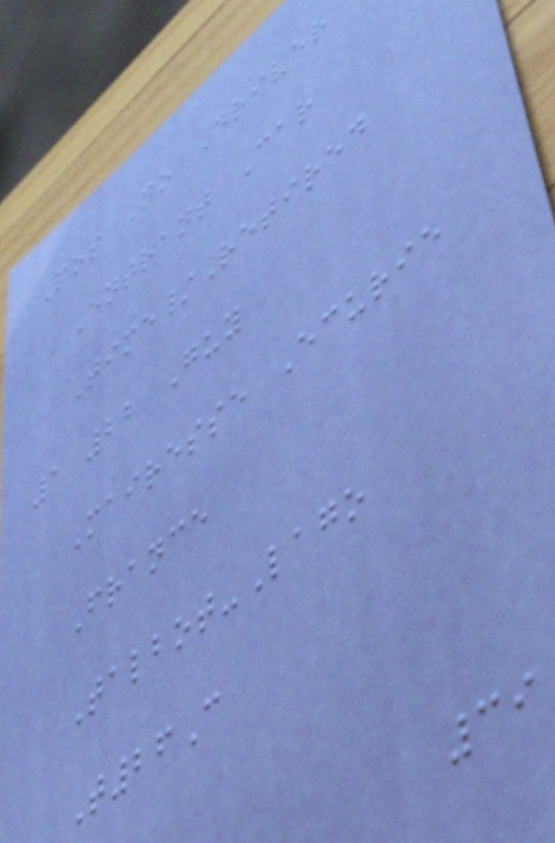Pos No Driver
Entrant Car
Time/Retired
1 22 Guy
Mairesse Ecurie
France
Talbot-Lago
T26C
39
